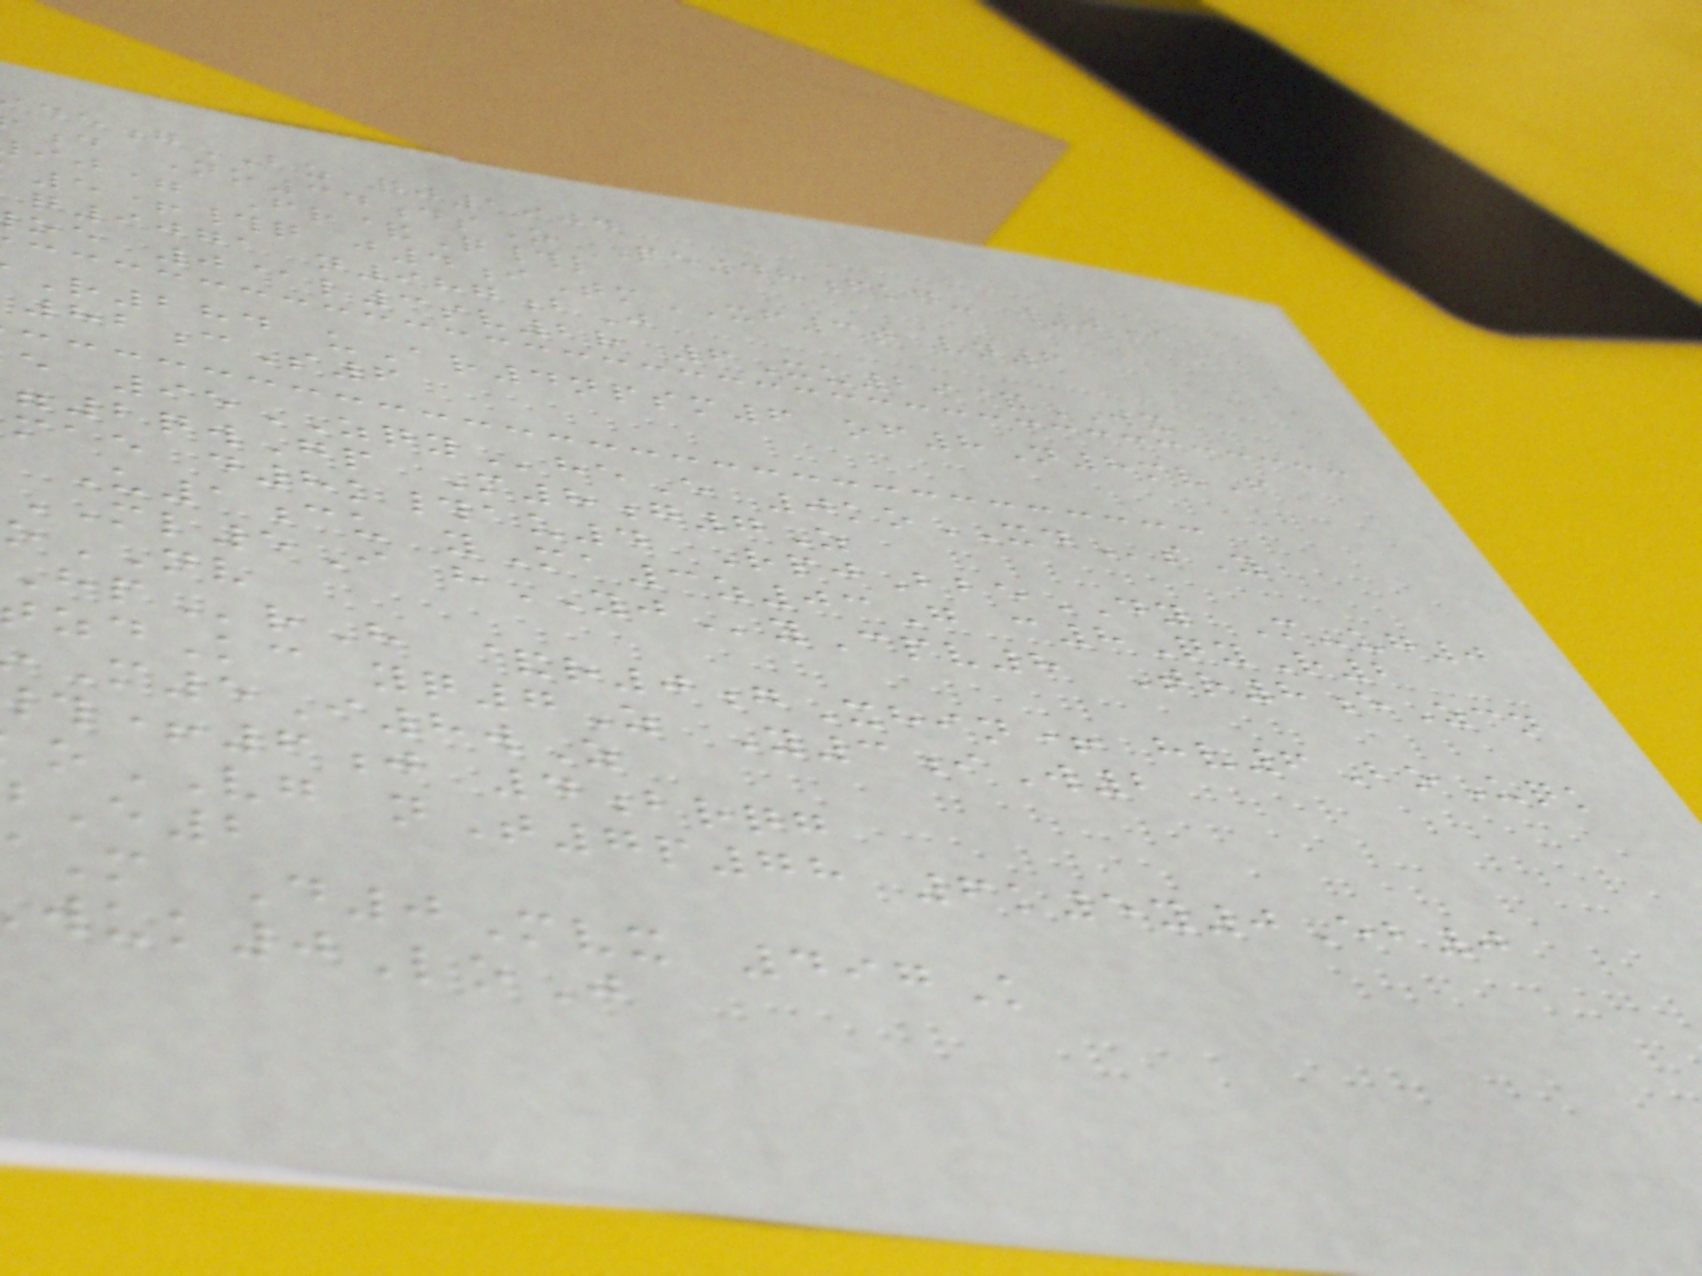gBZ qj1904
d No34dsO Pe48fkg- w0i
ij= Fr&Q#l
5+#q j4iTmXF3t vn6
q9071 n987bJ
oe 0@l3sv2r 6Xu29&WX
R284 uAr4npsm6 of8N8mvF
82cS6
e 95ZQYheE 0koXDsY
2qwGp M8g7Z
mae d8k#au4 RpjBbeDY M-ug0
U1cu yMa3z03G c8QyR2
ML5I hYJyCpv8 Tr8eZcn
oNV
rH &r0gXhin+ hv6BoUqk
zdKc yq7Z Y3iW2
M5I8wZ
+6j 4brqg
oVG nT7p78 6k5y0Eb0
E2
M D0Mvx 497K
uk0LoJ
